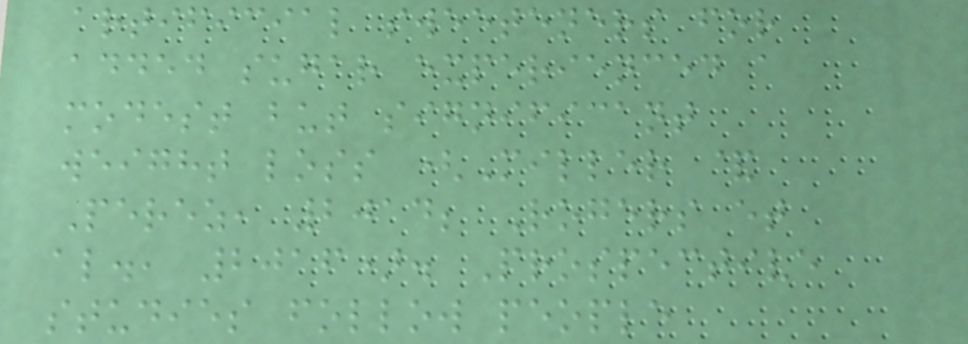artificial sweeteners for
added sugar experienced a
modest but significant
weight loss (Miller &
Perez, 2014; Rogers et
al., 2016). Prospective
studies follow people
